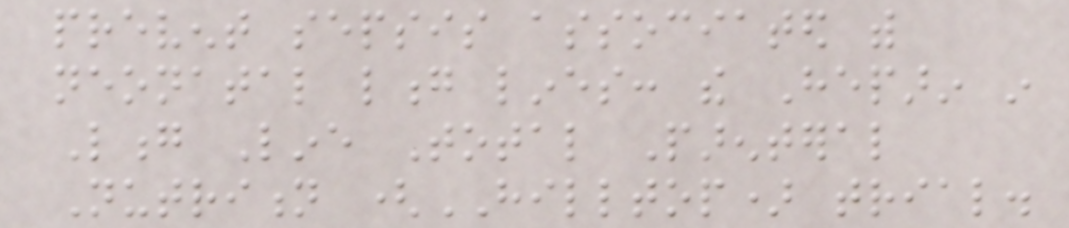prevent sepsis associated with
neonatal long lines: the Heparin in
Long Line Total Parenteral
Nutrition (HILLTOP) trial.
